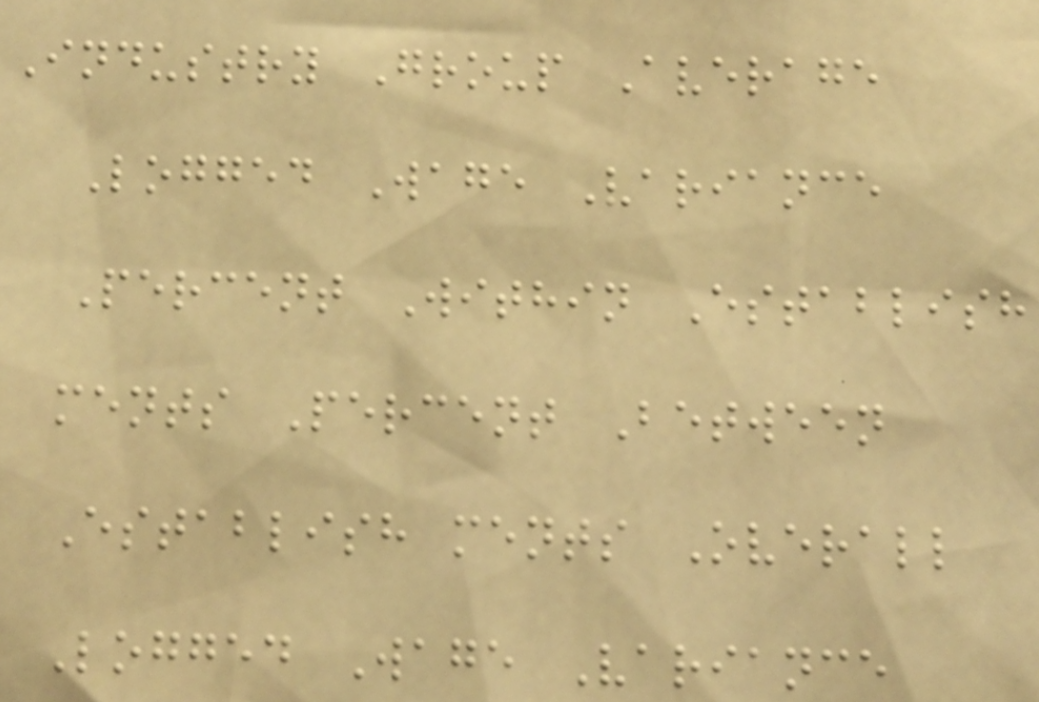Industry Group Average
Logged Wage Variance
Percent Within Establish
ments Percent Between
Establish ments Overall
Logged Wage Variance
